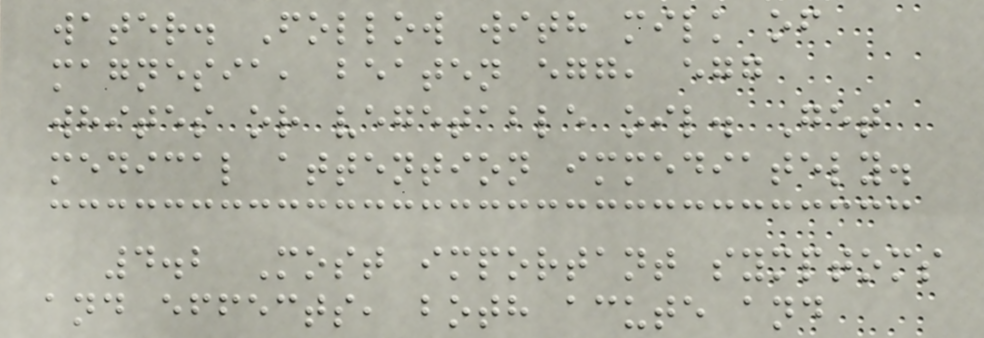water. Follow with milk of
magnesia, beaten egg, egg
whites or vegetable oil. Get
medical attention immediately.
4.2 Most important symptoms
and effects, both acute and
